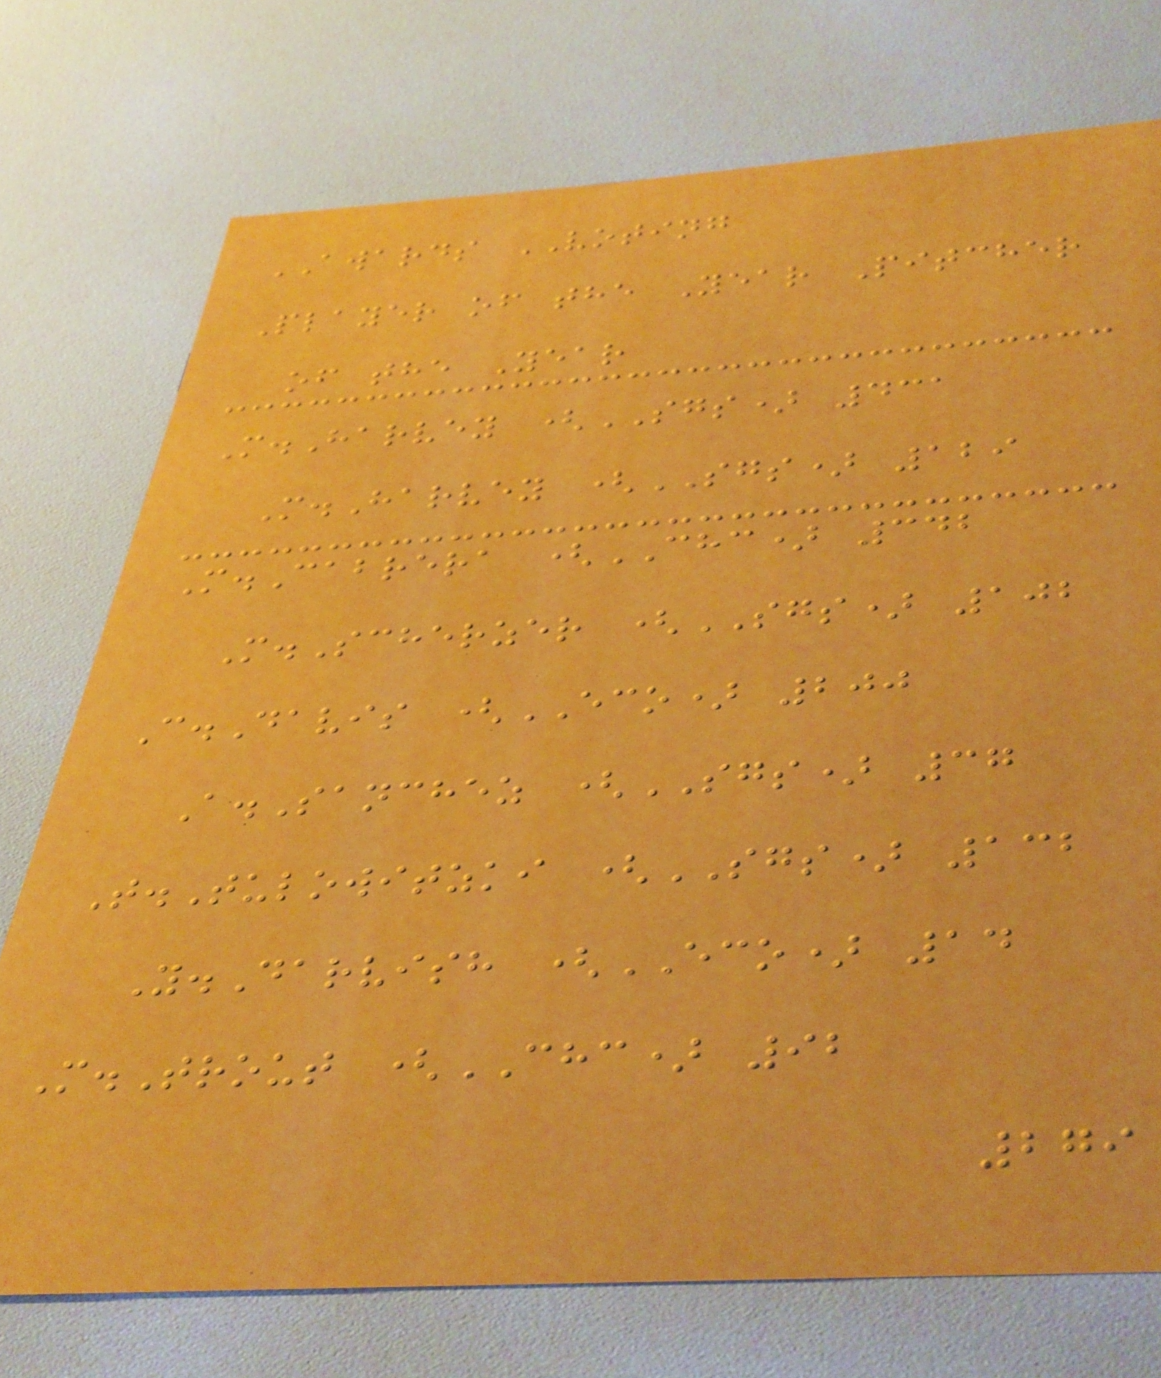AWARDS VOTING
Player of the Year Pitcher
of the Year
M.Harvey (SGS) 431
M.Harvey (SGS) 129
M.Cabrera (CHC) 342
M.Scherzer (SGS) 102
C.Davis (ECO) 200
A.Sanchez (SGS) 37
T.Tulowitzki (SGS) 132
Y.Darvish (ECO) 14
M.Trout (CHC) 92
279
